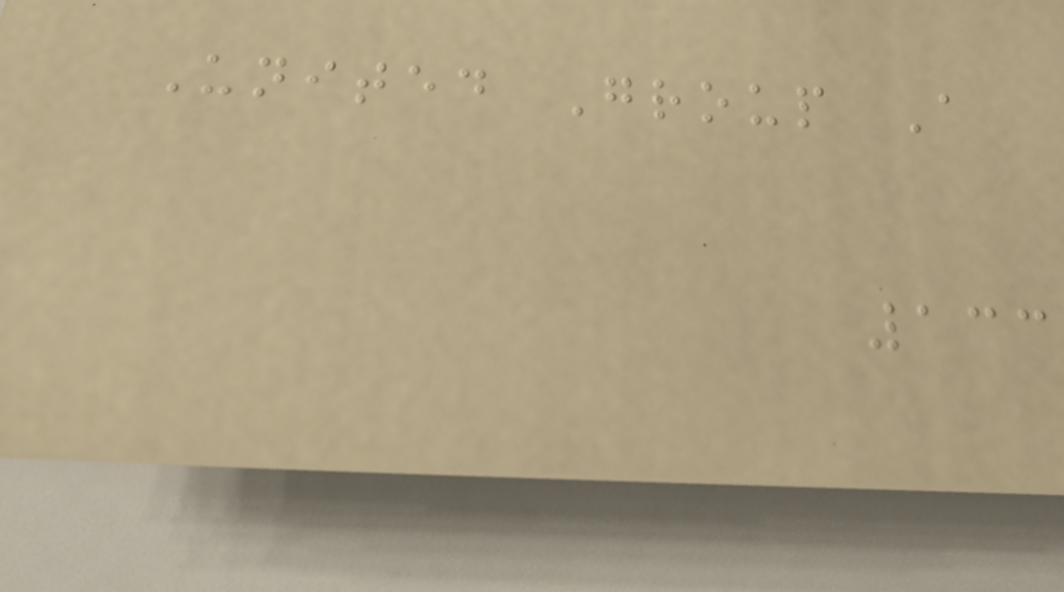United Group A
133
